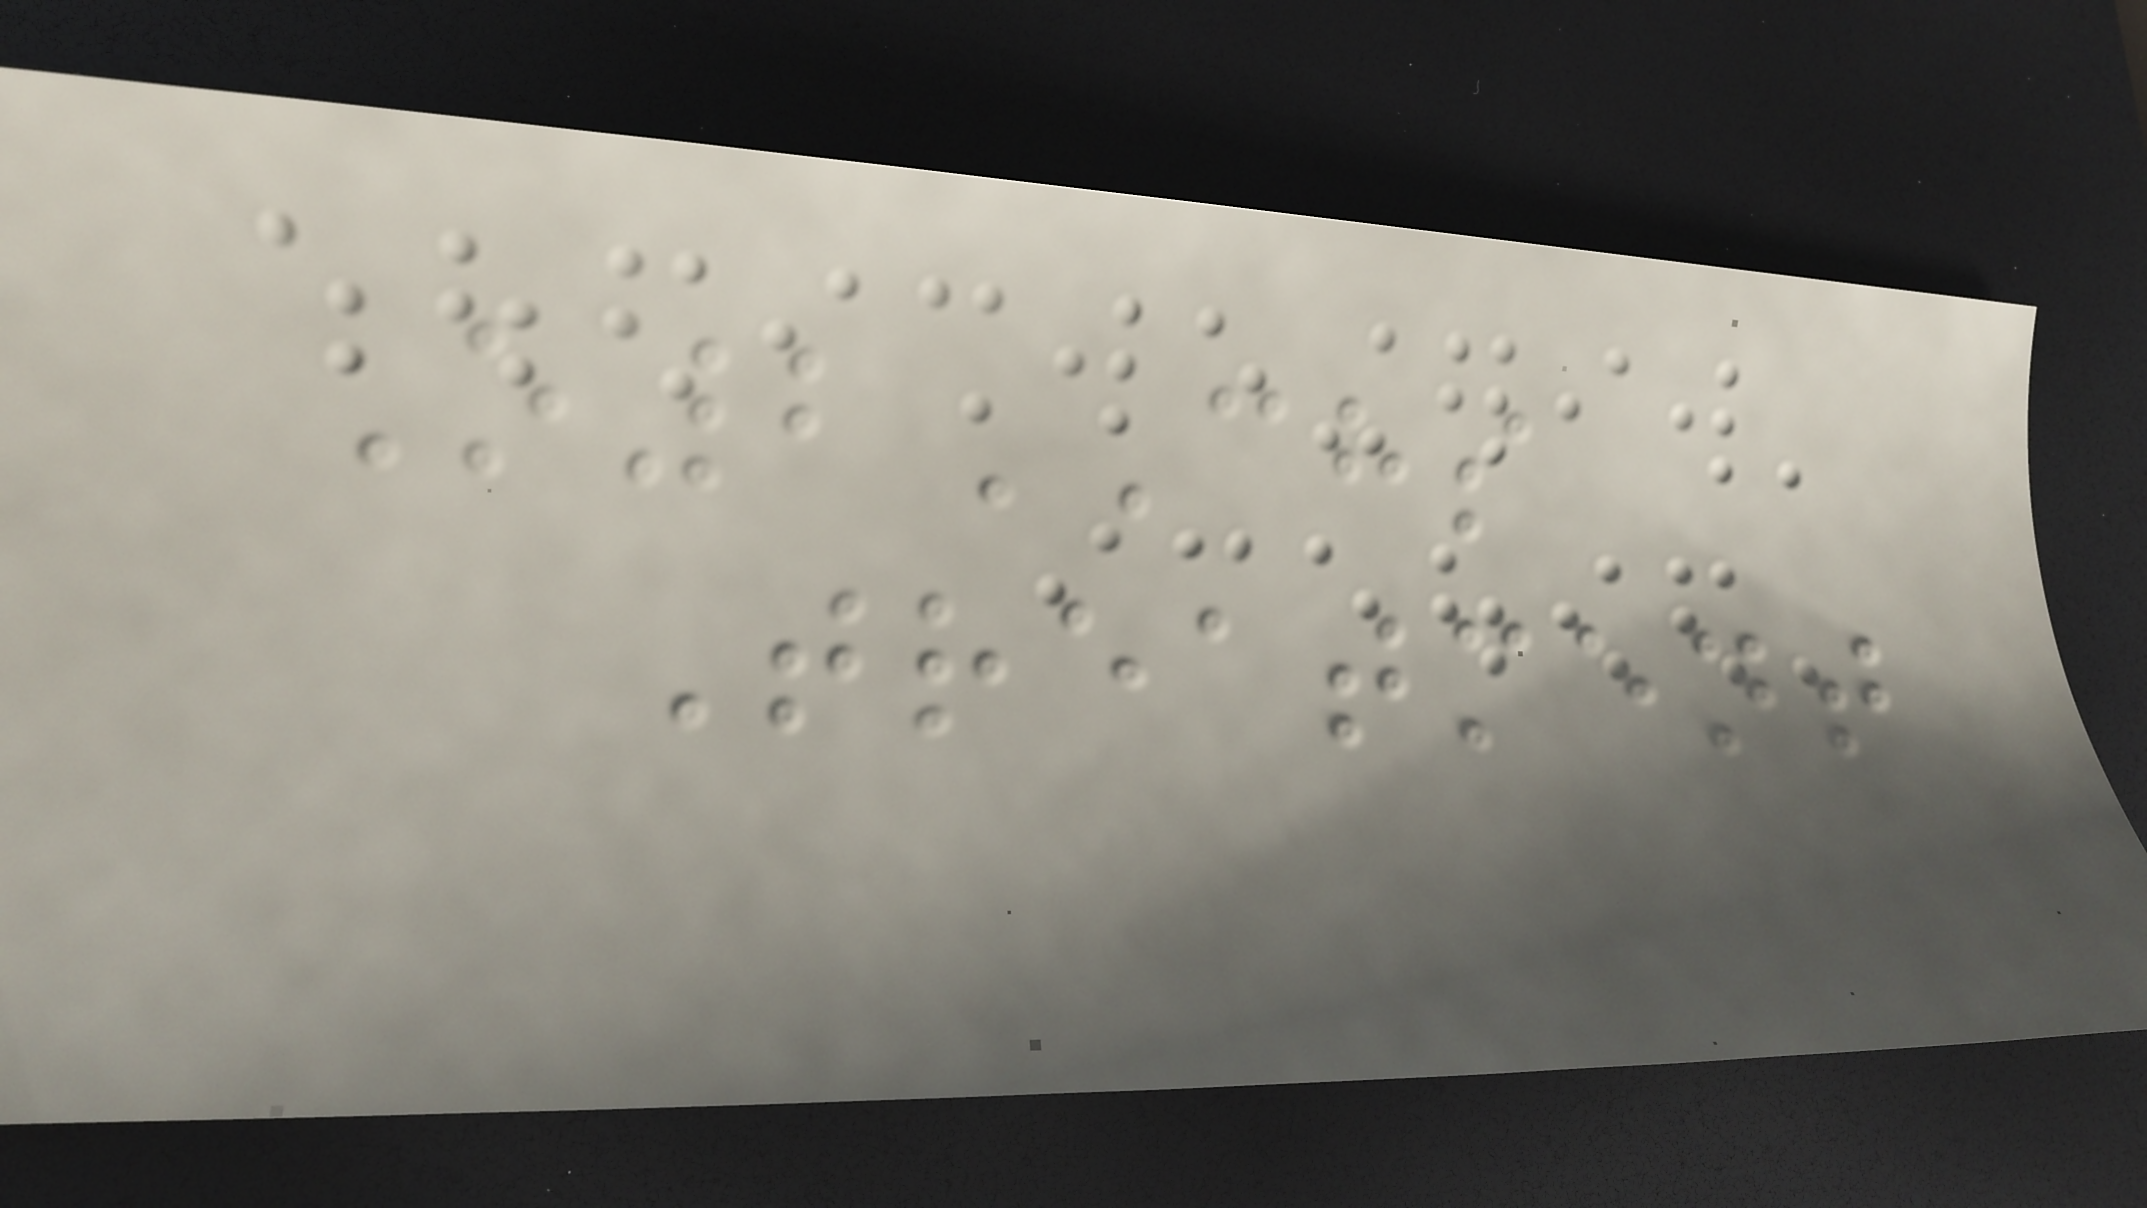O2CHS
Treatment
